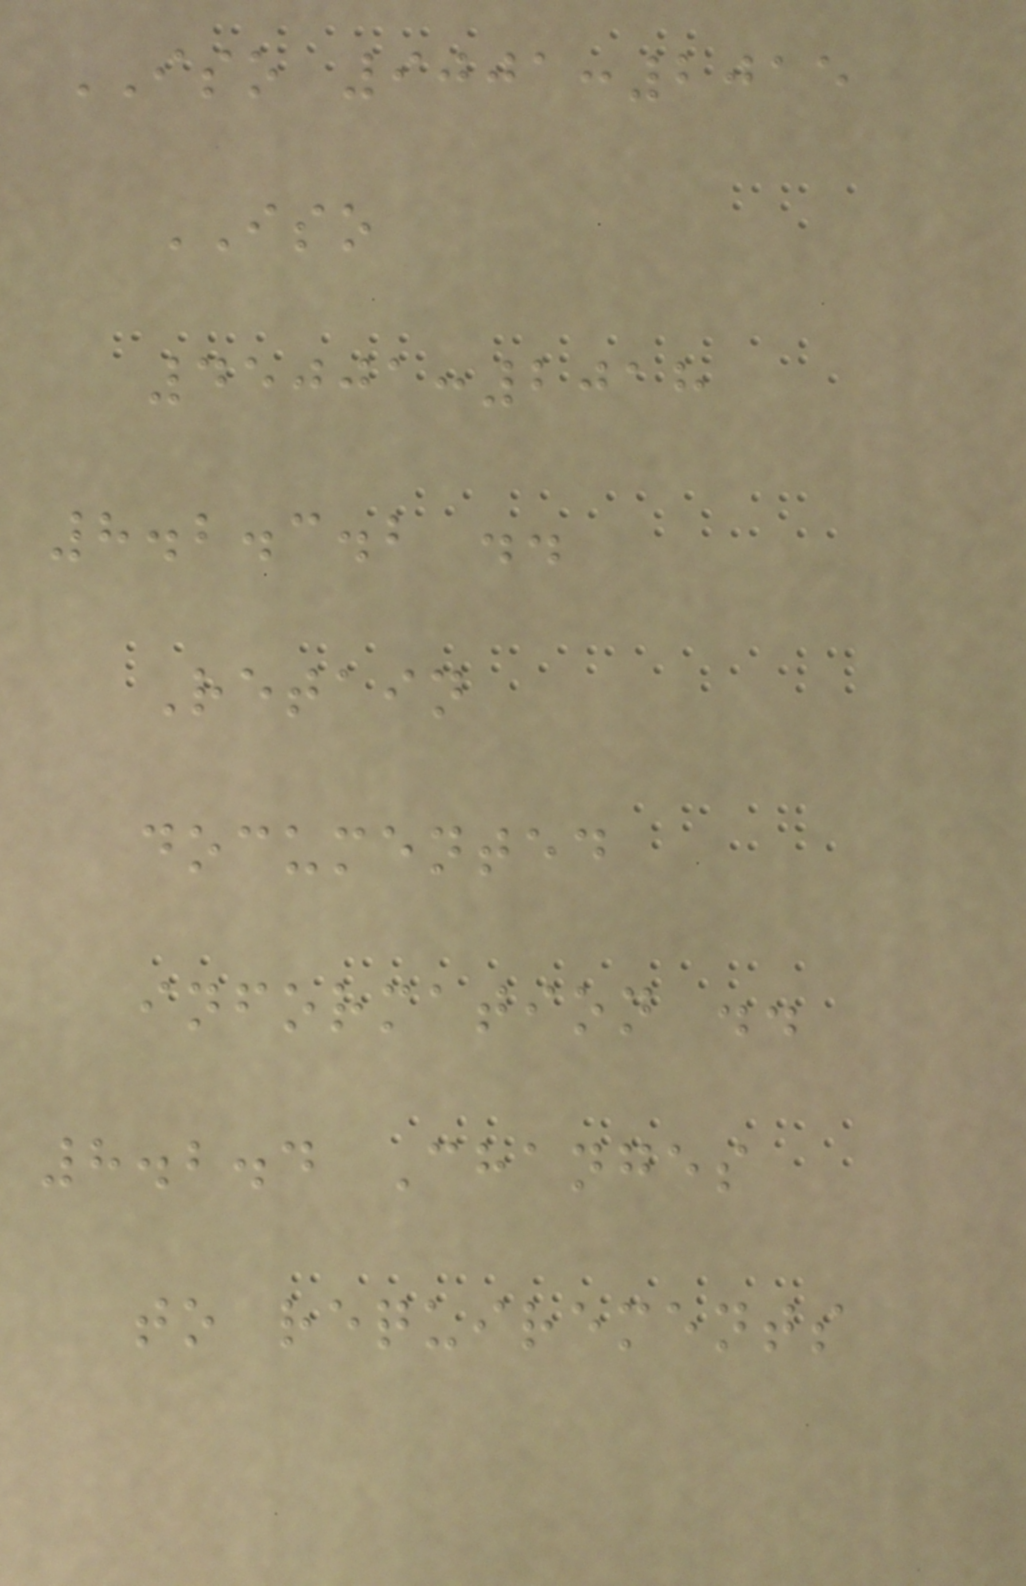ISO 9001:2015
ISO
45001:2018
8.2.3.2 ..
Retain
documented
information ..
8.2.4 Changes
to requirements
